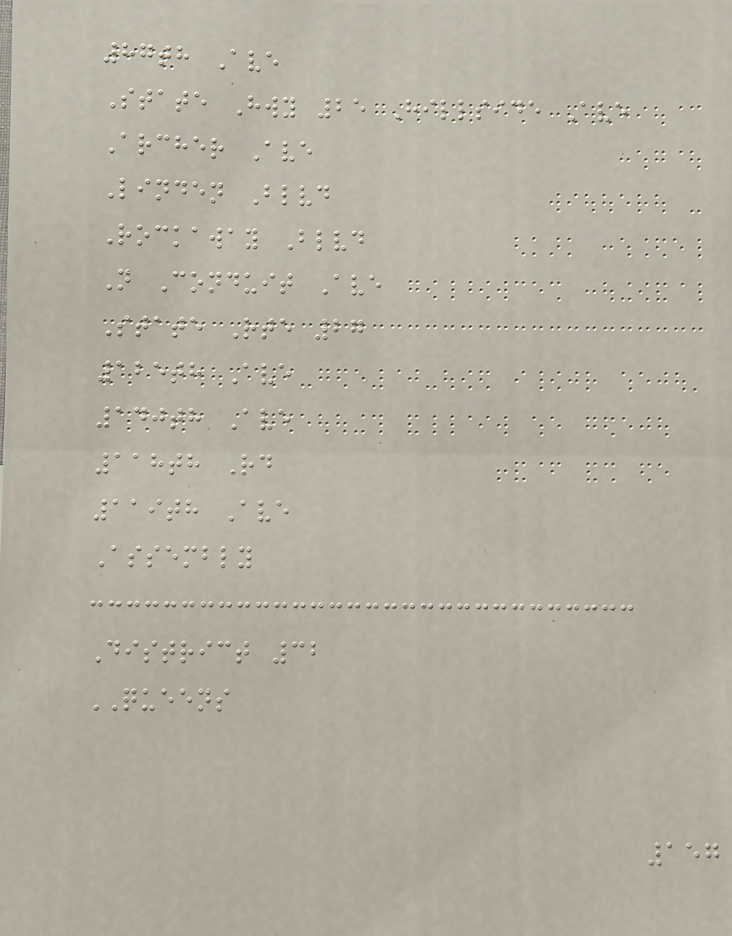87th Ave
State Hwy 25 Hillside Ave
Archer Ave
Linden Blvd
Rockaway Blvd
N Conduit Ave
State Rte 27
125th Ave
140th Ave
118th Rd
119th Ave
Assembly
District 32
QUEENS
157
